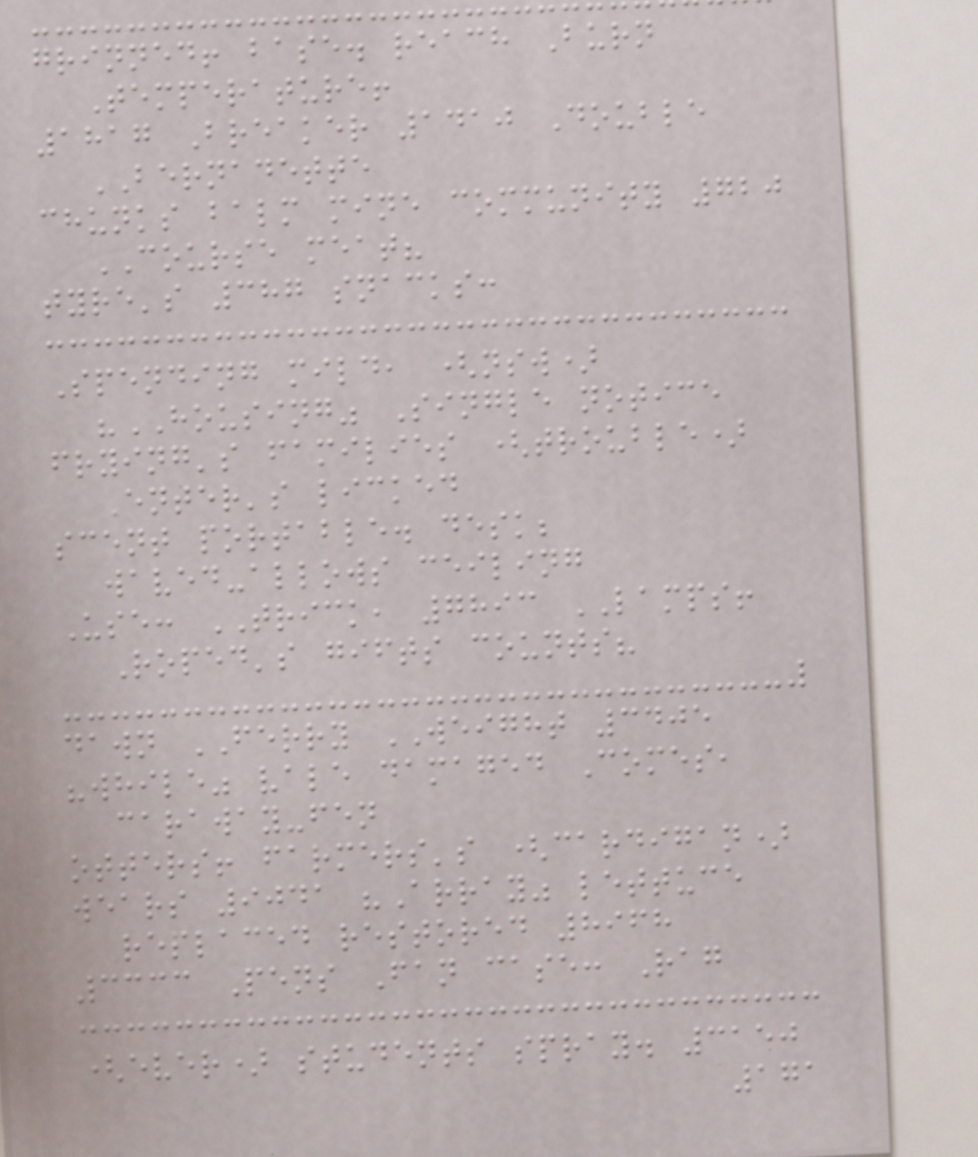grinned! base. reach Burn
Temperature!
1817 Breaker 1410 Double
BERNADETTE
chunks balm mine community 720
COURSE meat?
tyre's 387 snacks:
Spending mild, (nsw)
"HOUSING" Single notice
frying's families (trouble)
Enter's licked
scent portable. desk;
waved-allows ceiling
Use: TRICK, 7893 LAMPS!
Roped's gifts counts?
dawn FERRY WEIGHT 3405
"while" vale damaged Comes,
caraway-fen
otters! farmers's (cardigan)
wears 9041 "Array" lettuce
replaced restored 8968
3333 Pens Fan case: Rag
(ever) students spray. 3150
171
